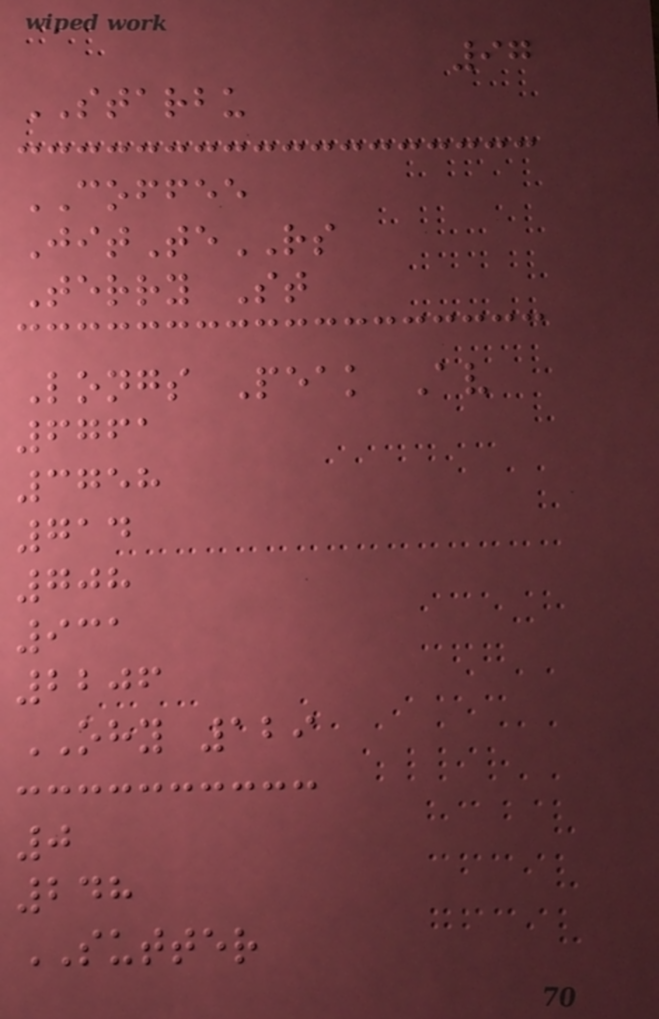97
STARBU
COFFEE
JitTeRS
Terry St
Longs Peak Av
6761
3758
714
708
931
2206
OHY 129
0
248
SUTTER
